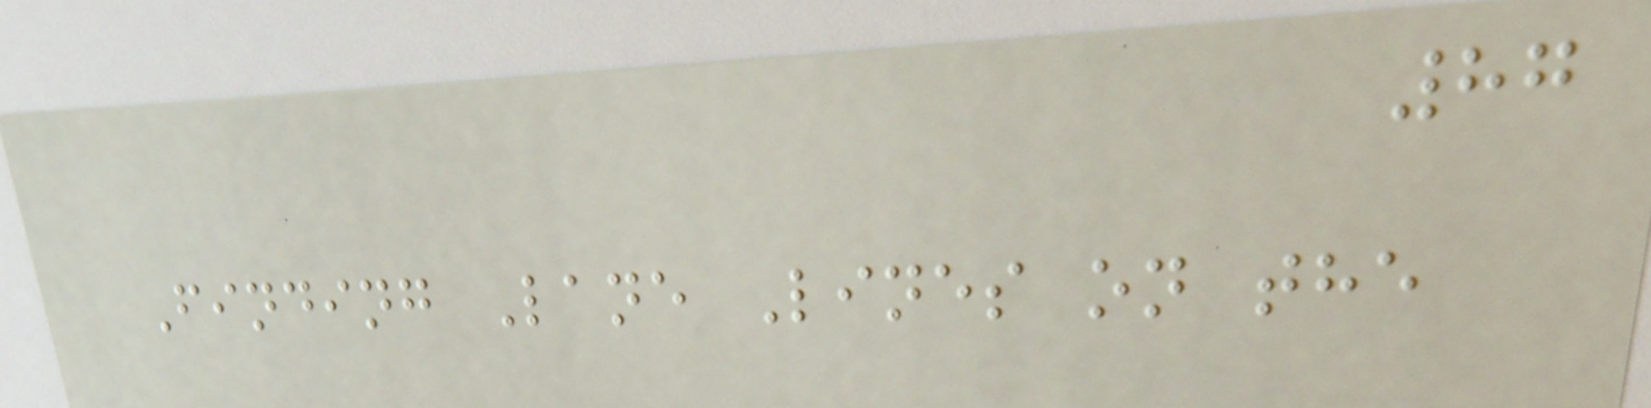87
Finding Lane Lines on the
